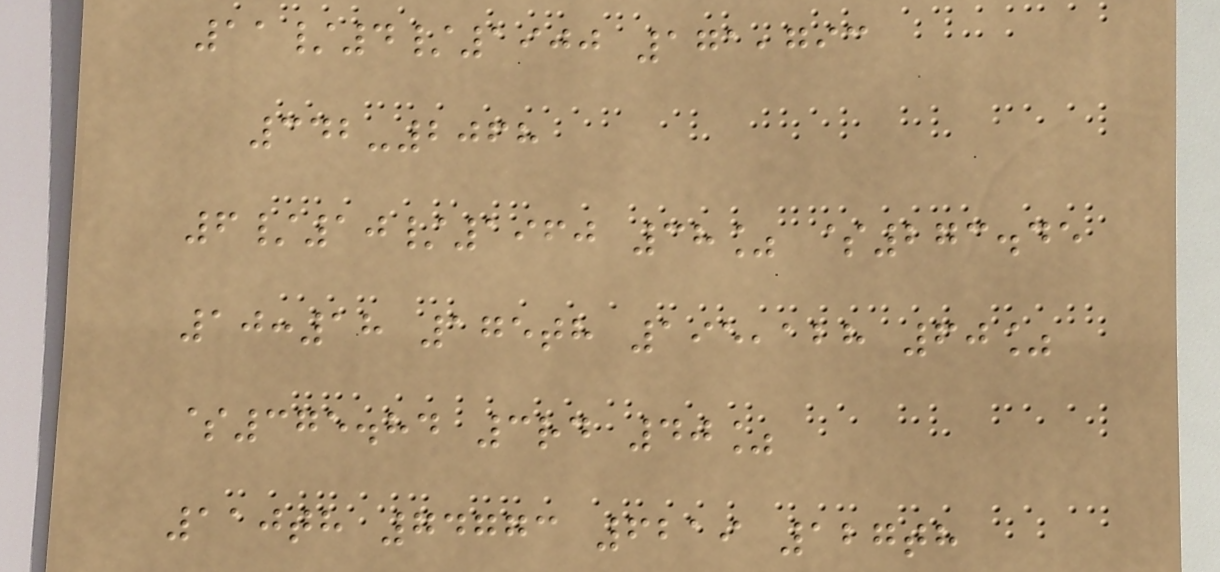11/4/1900 171,793
342-2068
6/10/1960 38% $273.45
10:18 175th 195,128 60%
$375.84 3rd 40%
110th 74773 6219 127th
